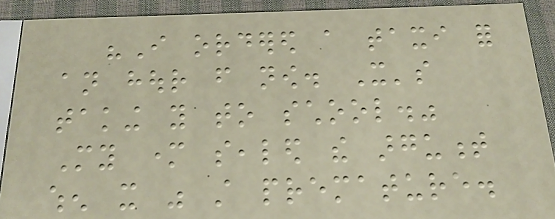"I ordered a taxi for
an hour from now. It's
taking you to school."
My mother sealed the argument
when it was still premature.
